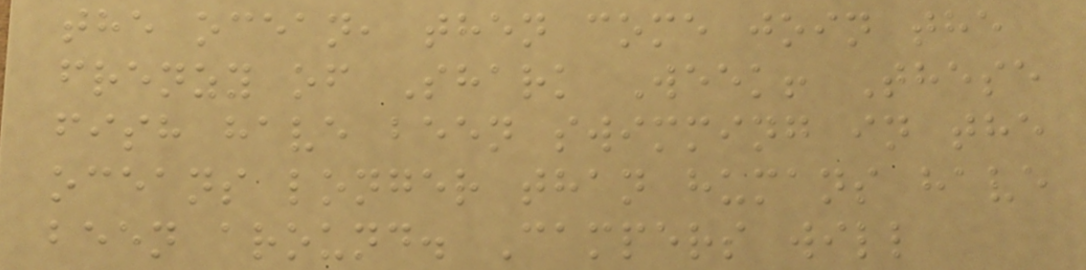the ocean, then come join the
frenzy of Shark Week! These
fish have been swimming in the
oceans longer than humans have
been around. Campers will
